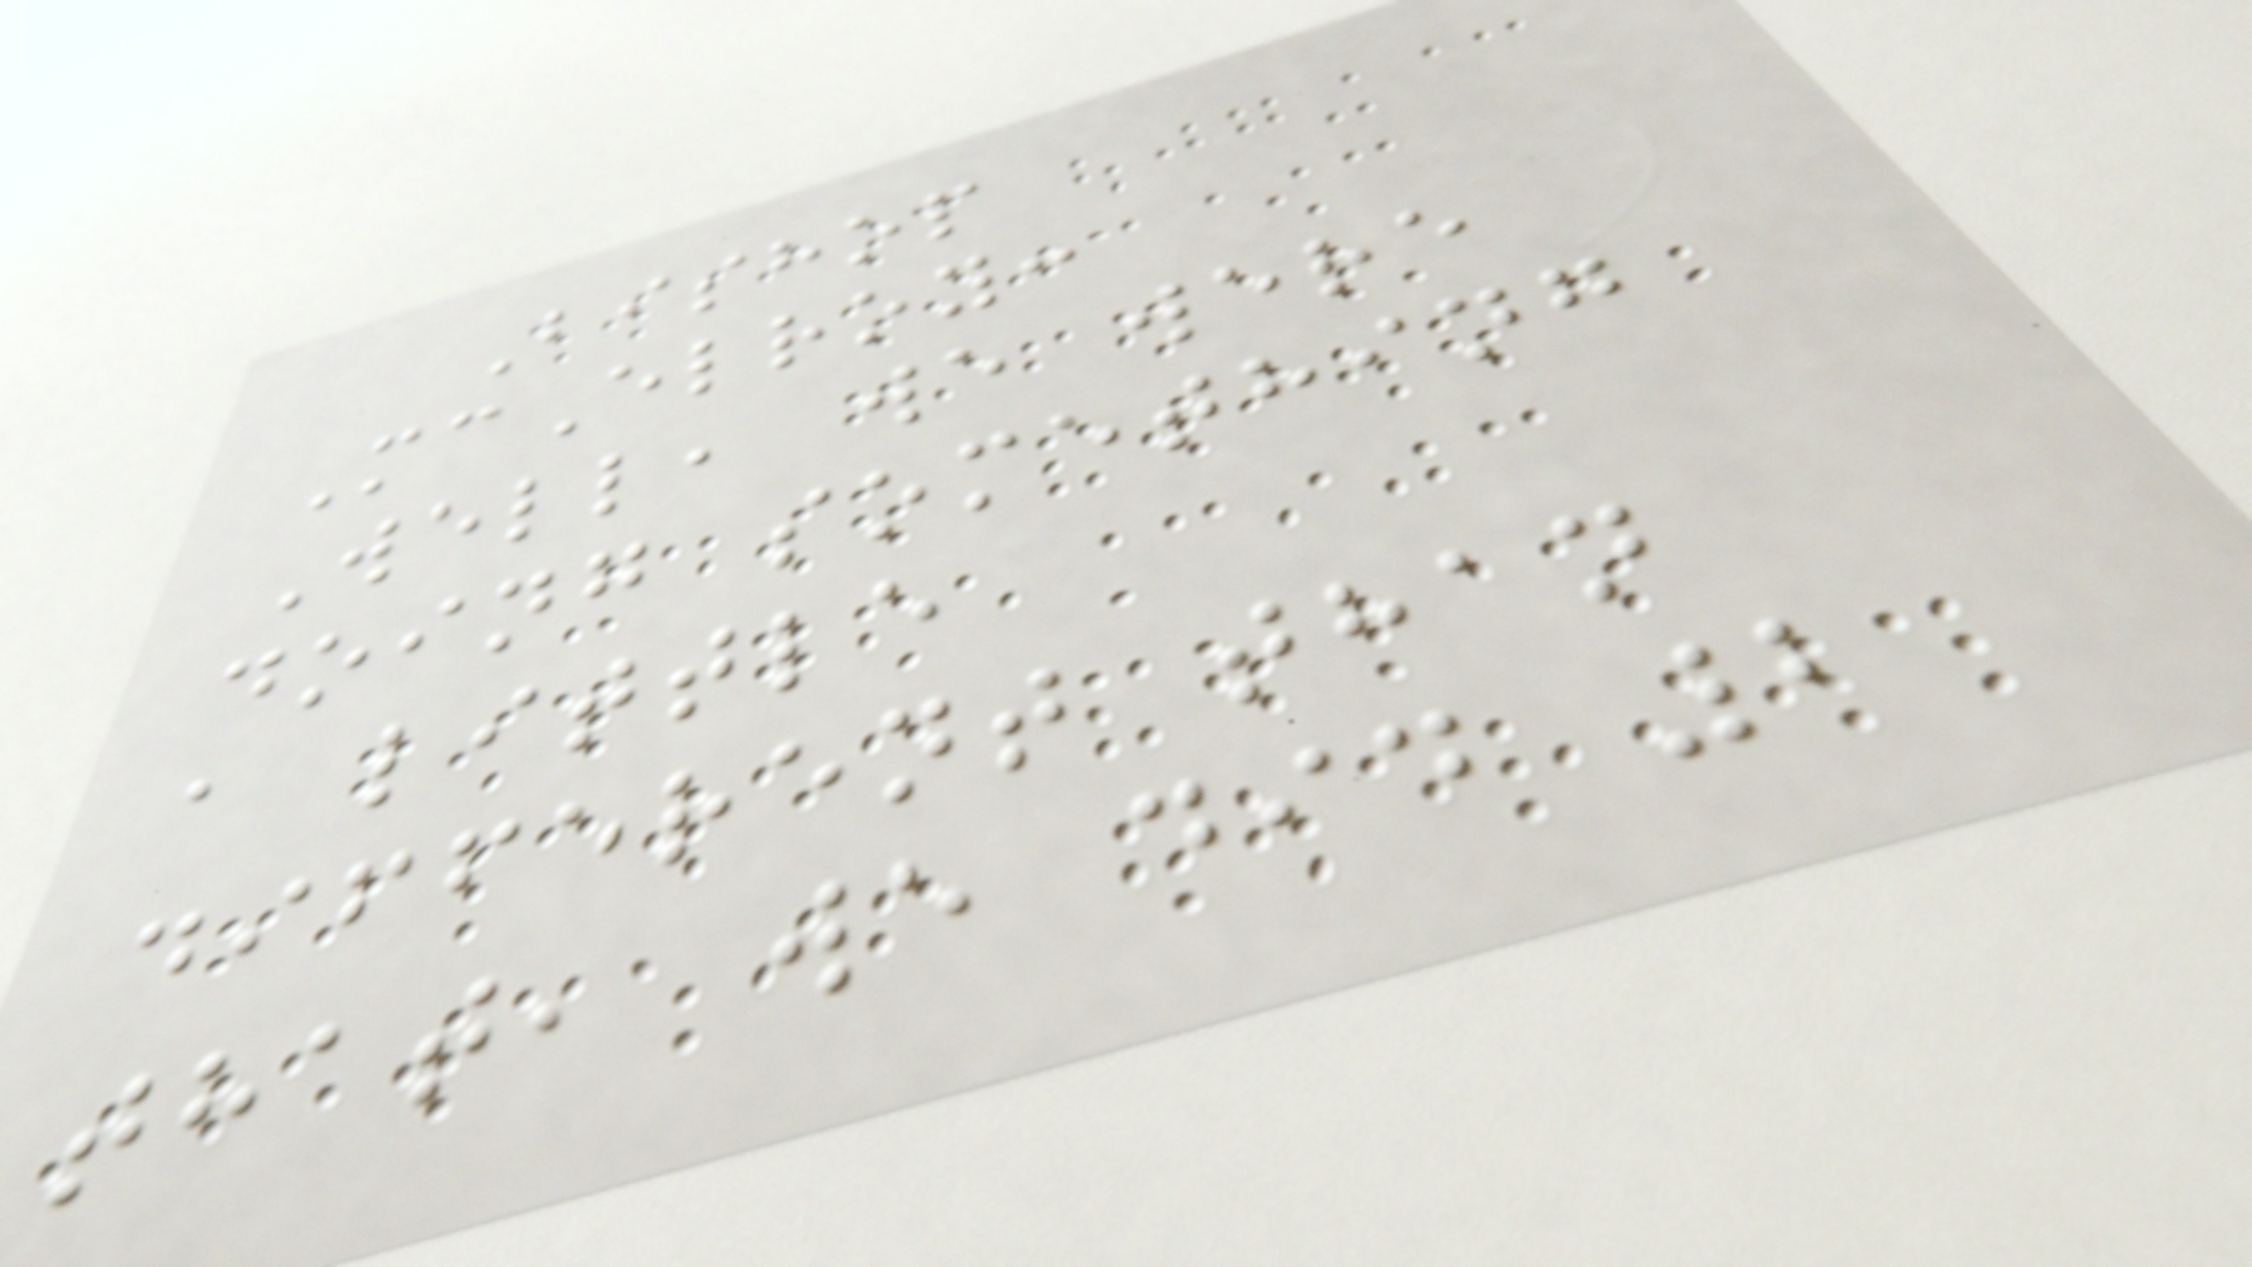Bishop
McElroy:
Well, we were
doing something
a little
different than
that, we did 2
